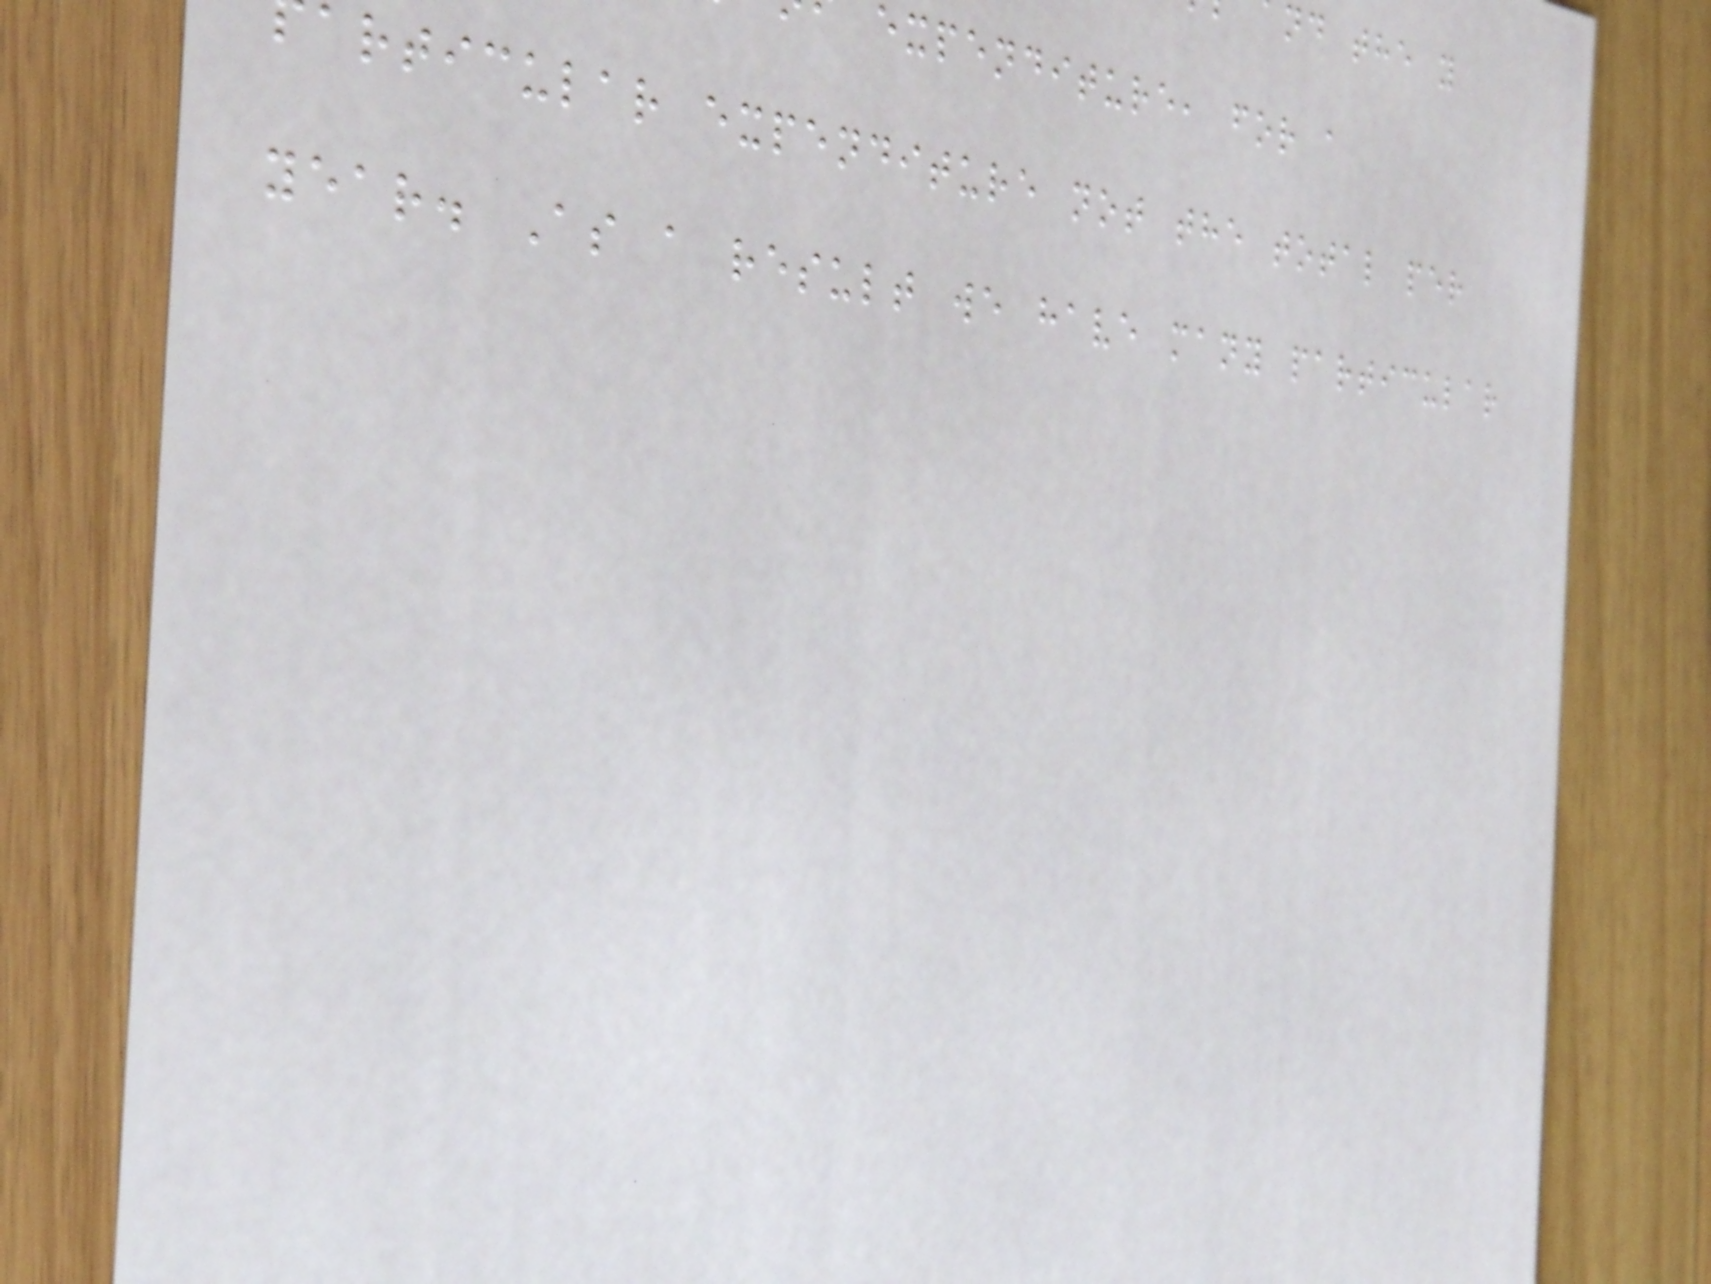expenditure, for a
articular expenditure not the total per
year. As a result we have many particular
